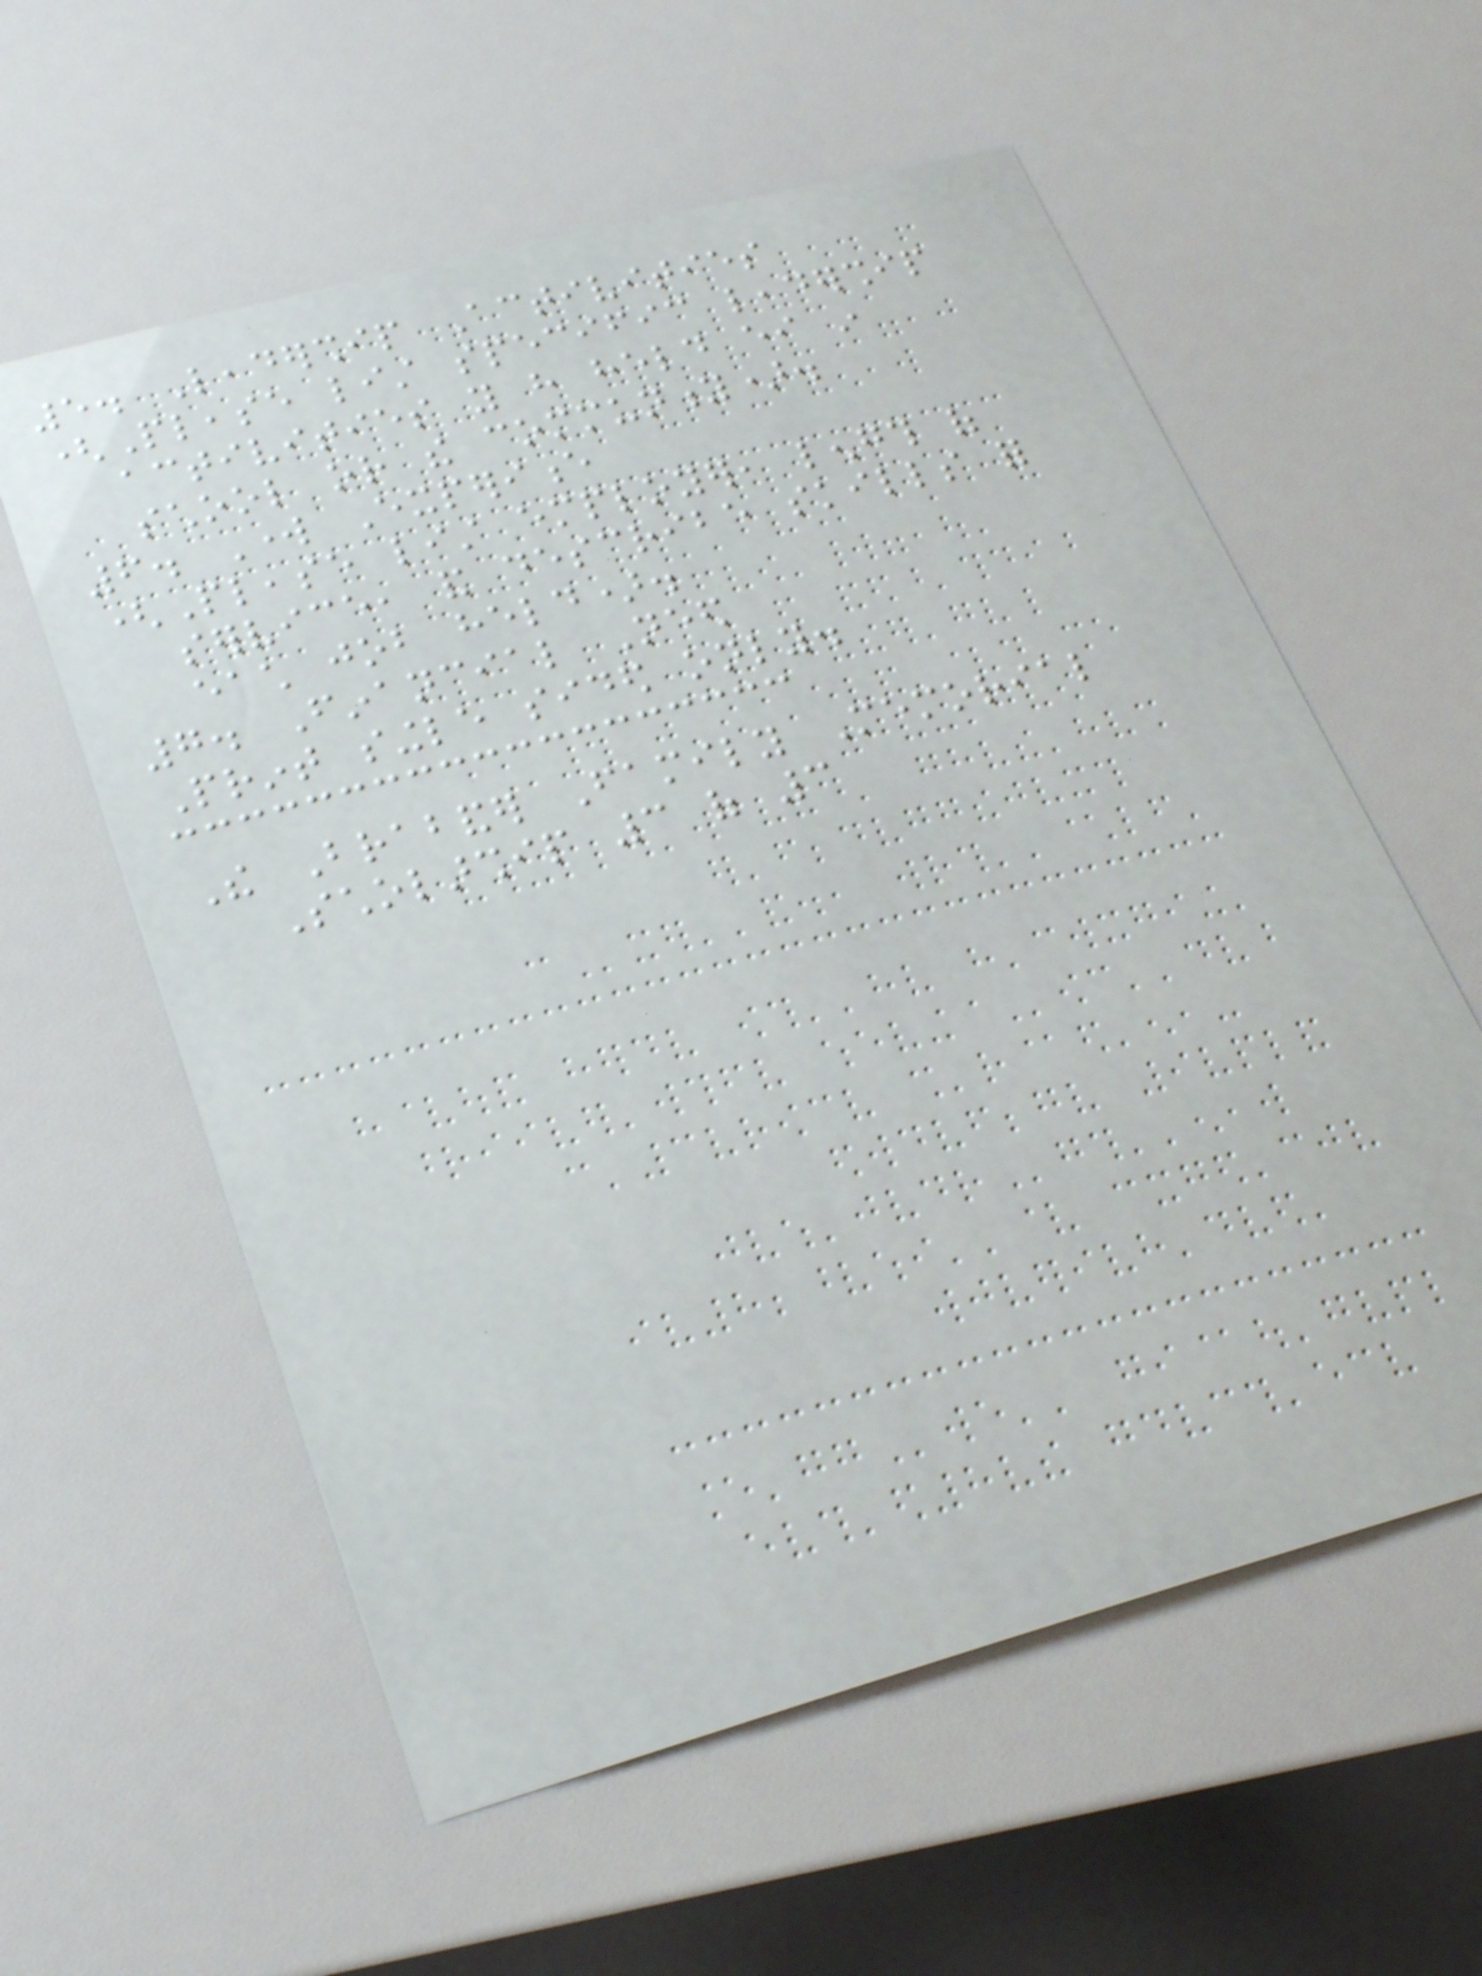5. Leadership Activities
(Please list specific leadership
activities you have held either in
school or the community).
6. Work Experience
(Please list employer, length of
service, and describe skills for
each job held).
7. Financial Need
Print single sided only.
The Brabander Family Memorial
Scholarship 3 of 3
